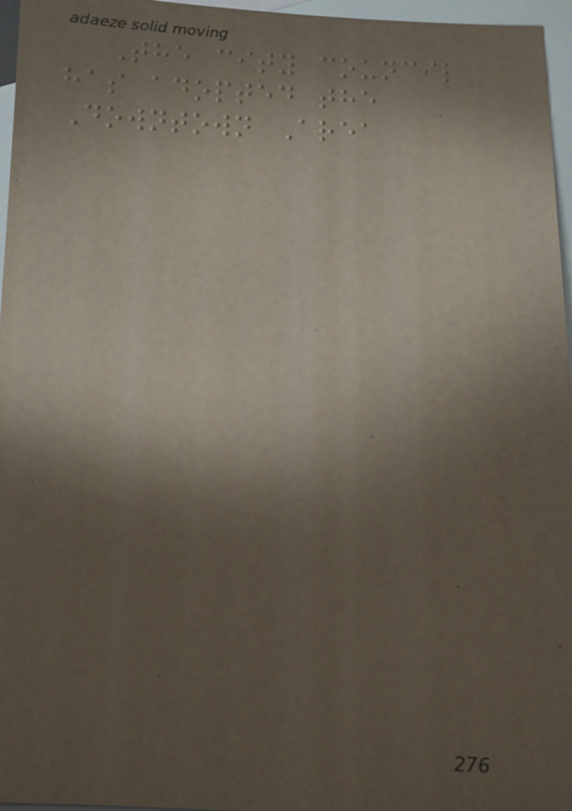The city council
has adopted the
Downtown Area
